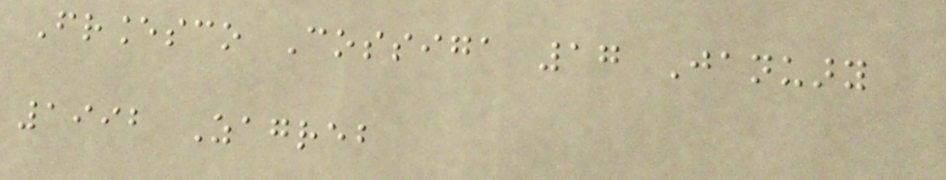Francesco Cossiga 17 January
1992 Zagreb
